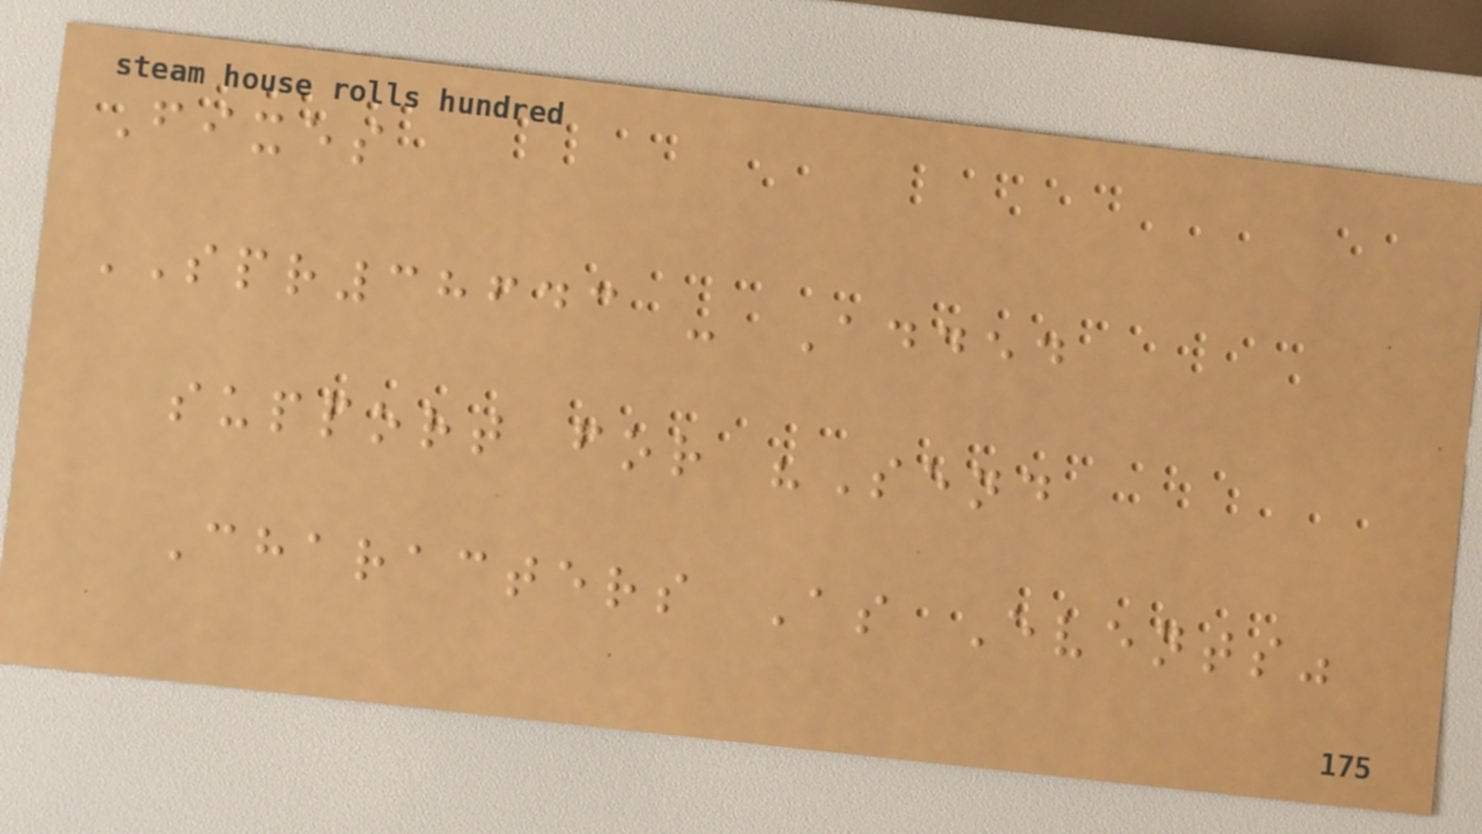Fixes
SPR38643 - Added
support for "Send
Characters As Events"
